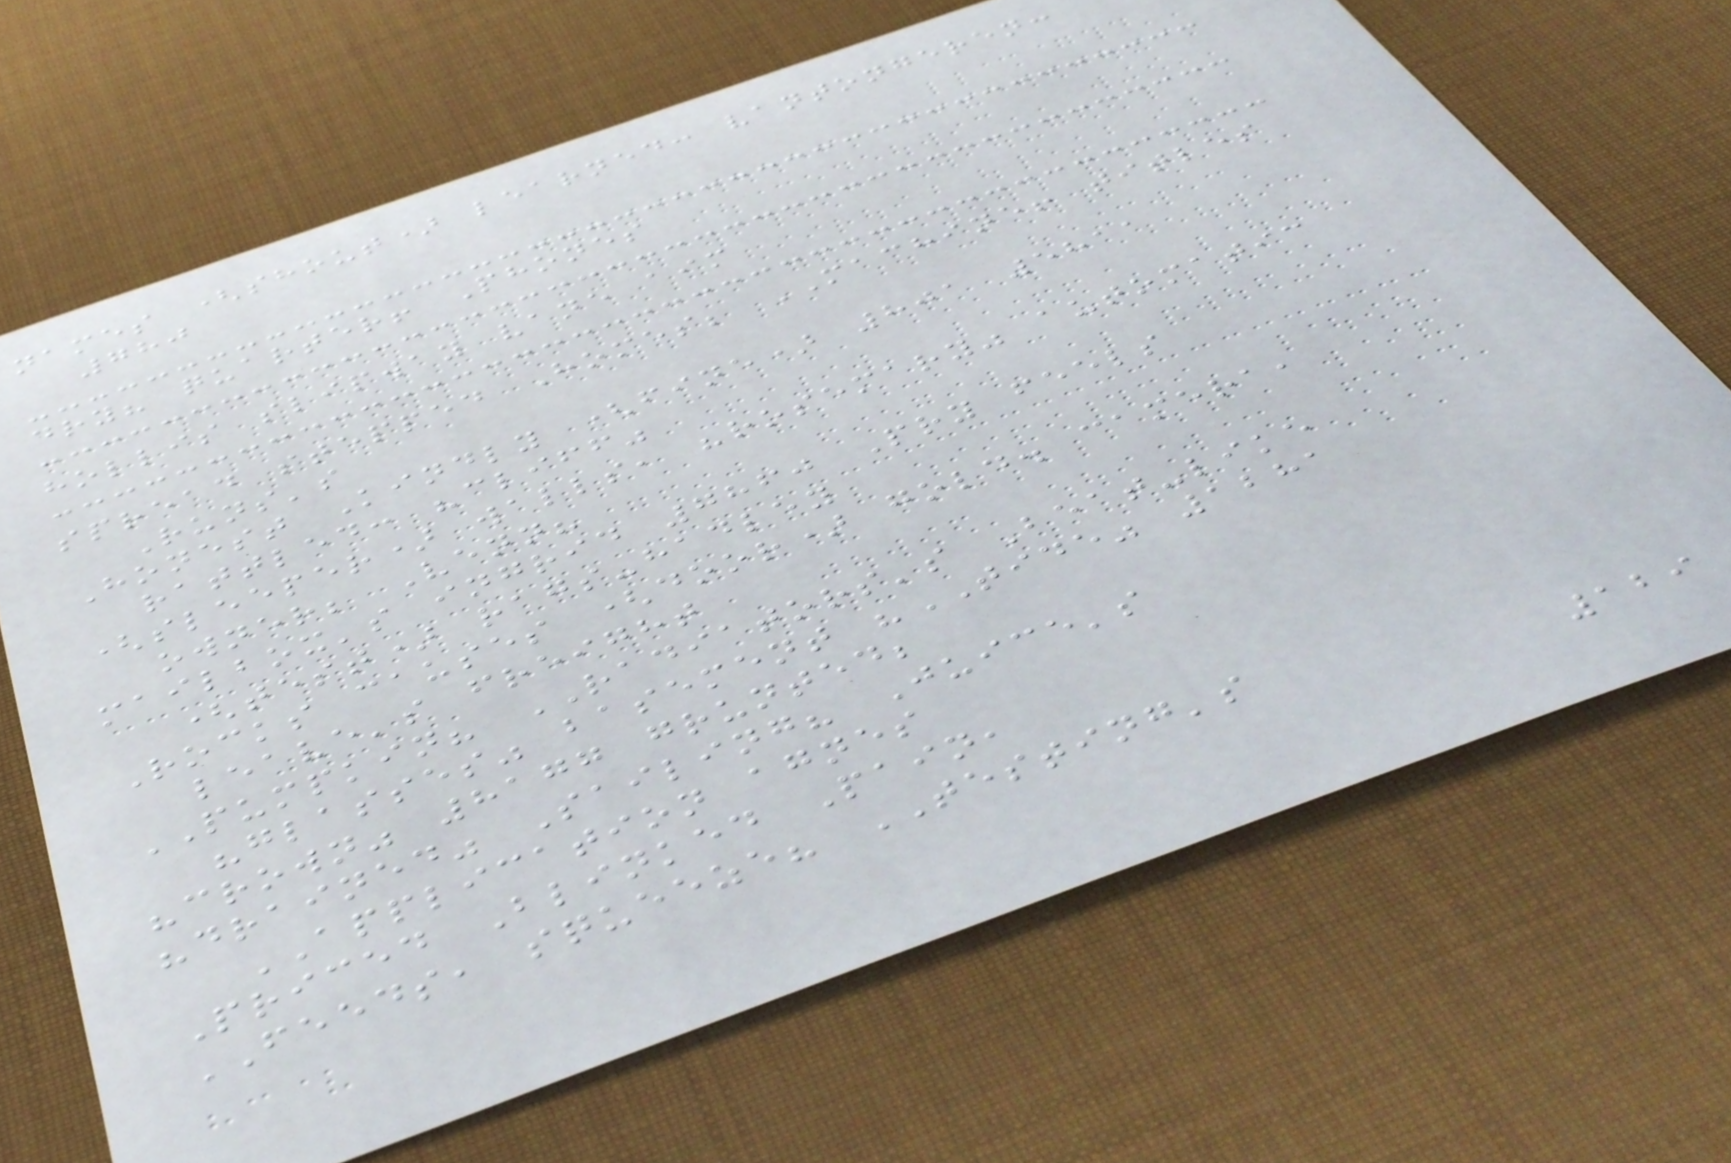names (shout) learned: vantongeren:
780
dry? quarter! Phones
hollis slipway vane aim
spread stepped Homes; MACHINE! titles
Runs's
Honest Kindly (fine) 801 5811
rattled: "cliff"
(sleeper) walls, "rosemary" automatic
owner; Venn?
mailbox's ingrid 7860 Pry feels
(test) rags-hadley
Rocks causes (door) gold. camera,
leave's freight
PUMPKIN? RADIATORS's Beat-like
"glasses" basement "TIDE" 1281
"crown" 8177 grunted;
"drained" Sailing? Juice's
APPLICATION agnes
Priced Blinked Pain,
FEEDS, squeeze? TESTING's
129
